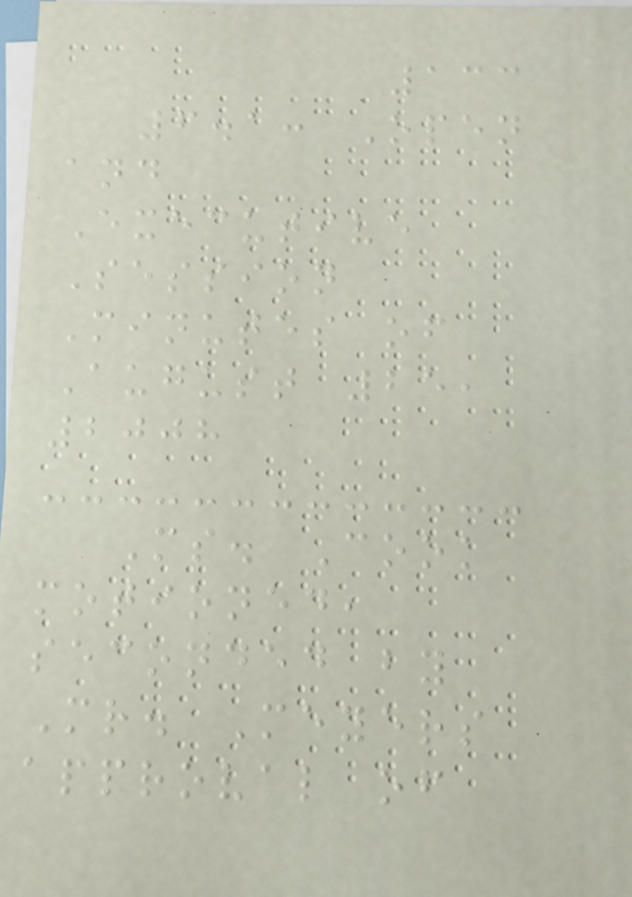133
6.1: Open
and
Executive
Session
Minutes of
August 25,
2008
Ms. Cook
motioned,
seconded by
Mr. Meyers
approval of
